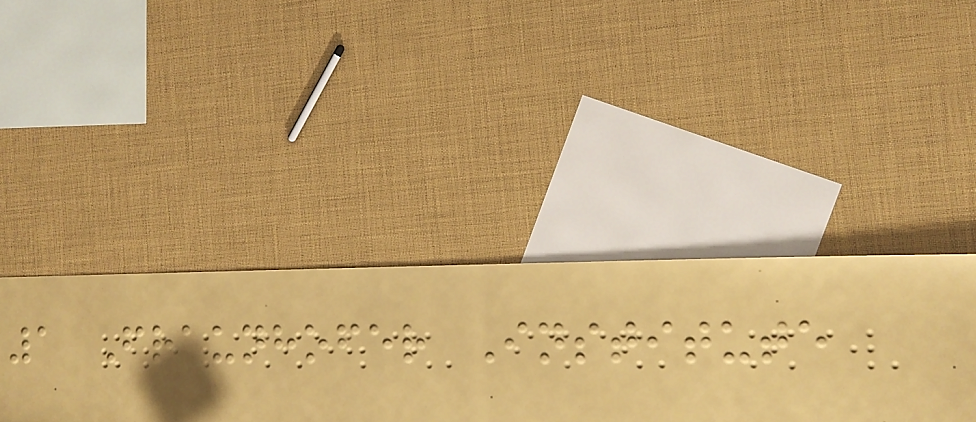1 Fraunhofer Institute
